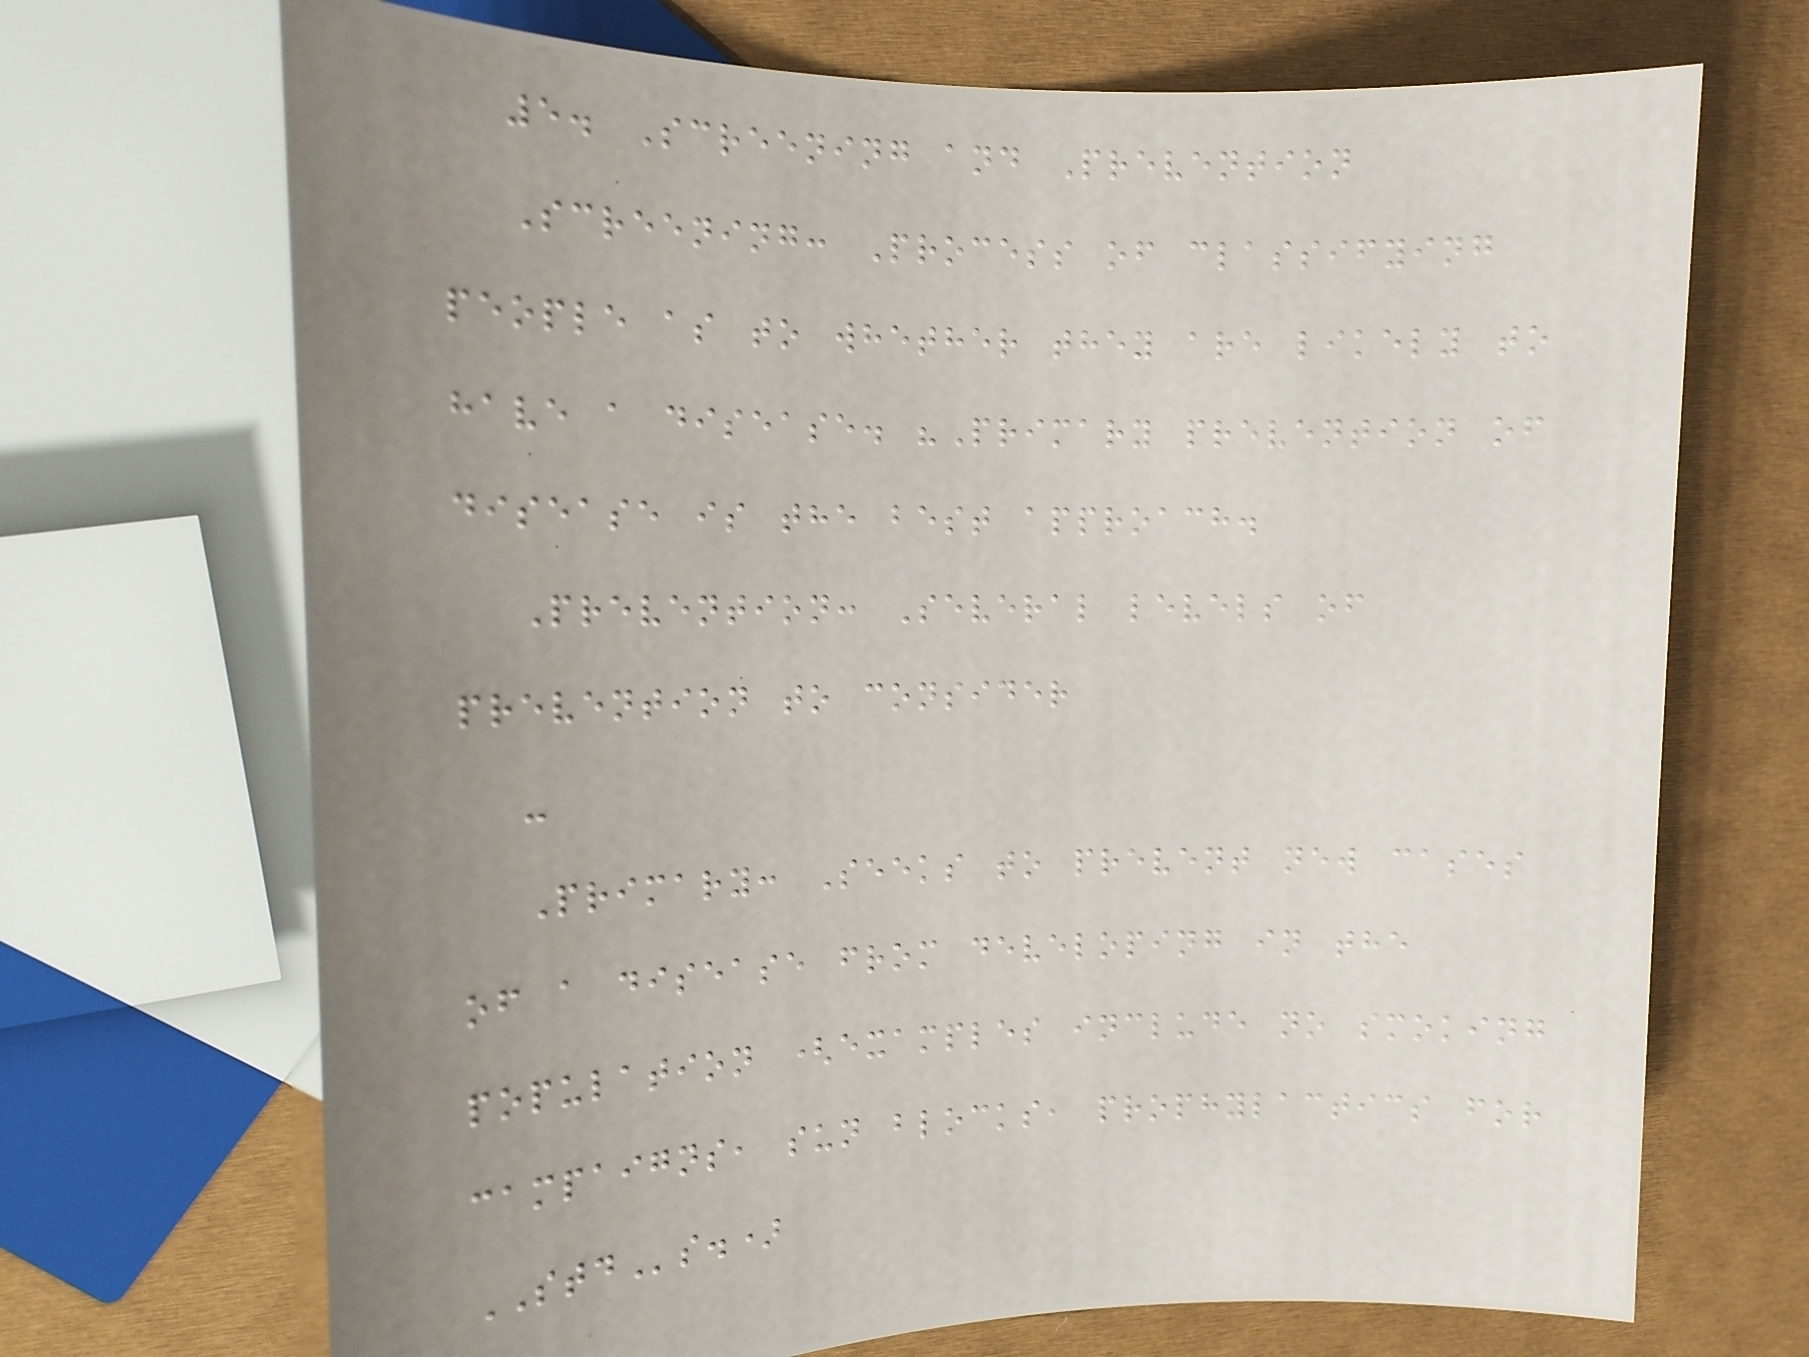5. Screening and Prevention
Screening: Process of classifying
people as to whether they are likely to
have a disease. "Primary prevention of
disease is the best approach.
Prevention: Several levels of
prevention to consider
-
Primary: Seeks to prevent new cases
of a disease from developing in the
population (examples include no smoking
campaigns, sun blocks, prophylactics for
STDs.)
